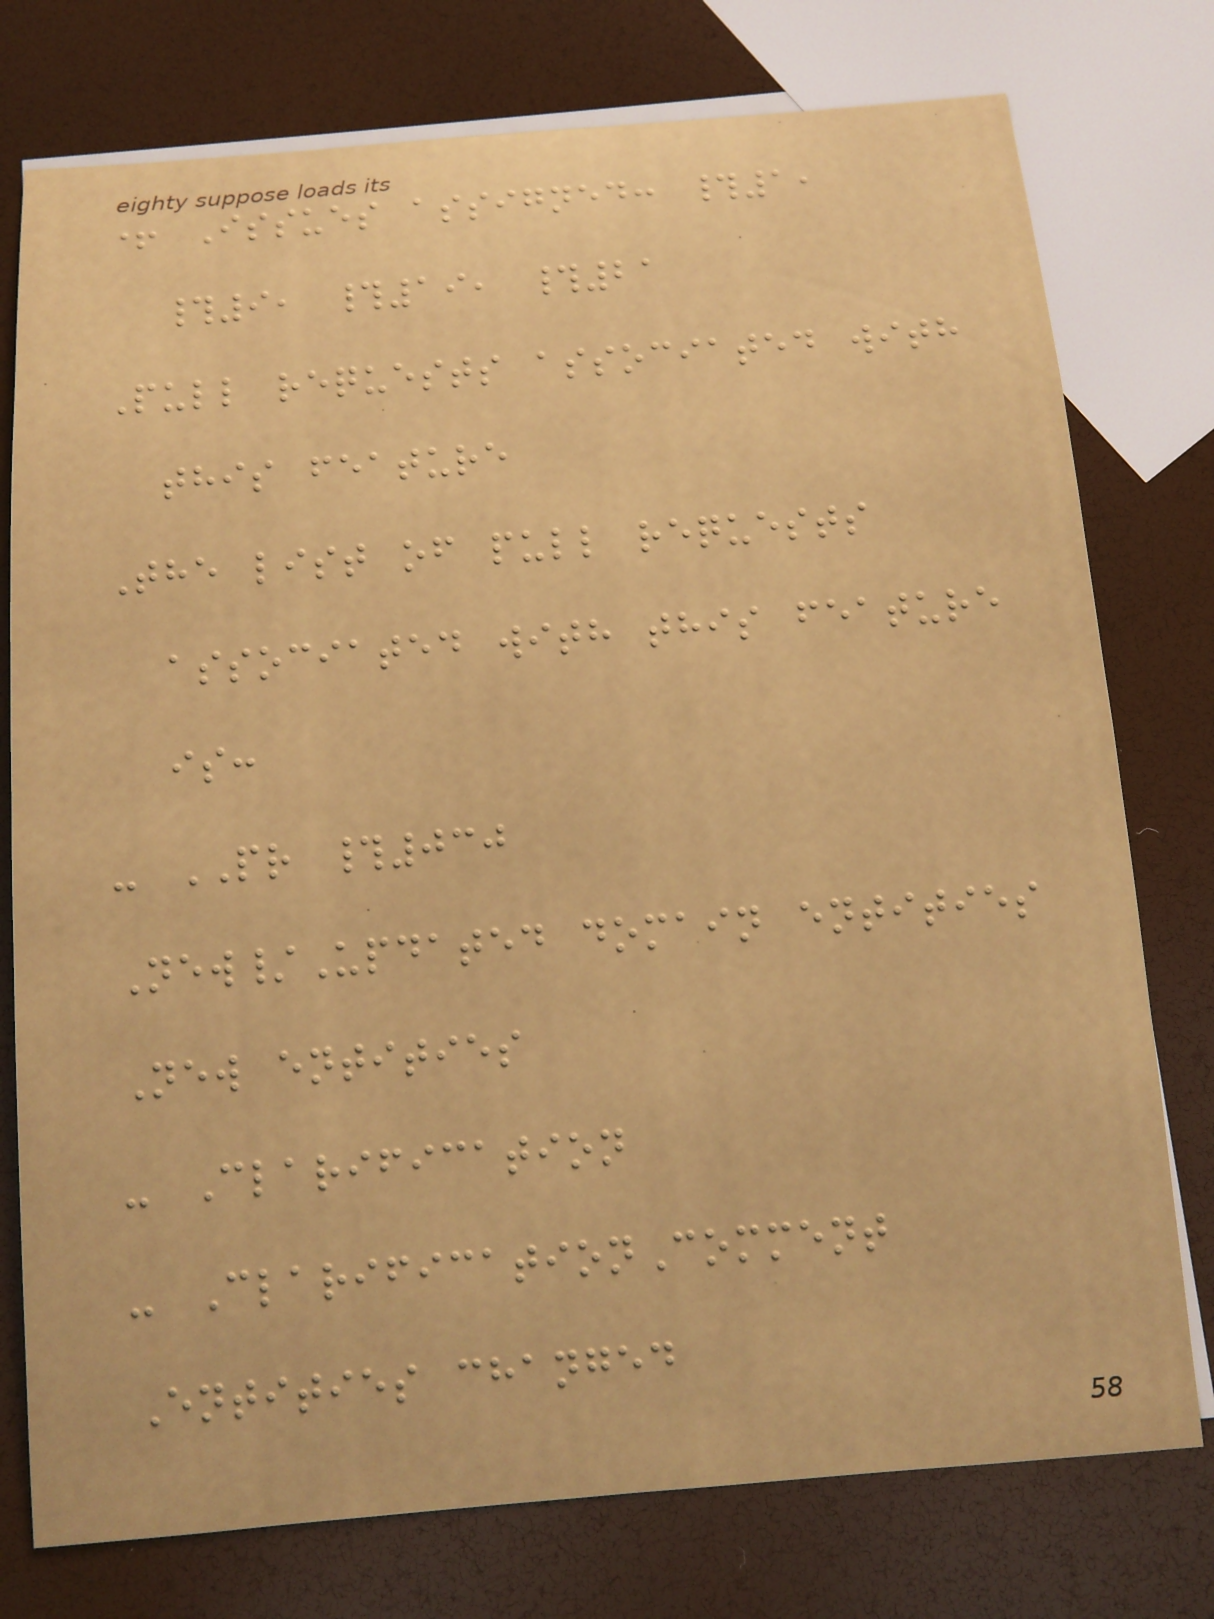+ Issues assigned: #1,
#9, #19, #21
Pull requests associated with
this feature
The list of pull requests
associated with this feature
is:
- PR #030
New/Updated domain entities
New entities
- Clarification
- ClarificationComment
Entities changed
